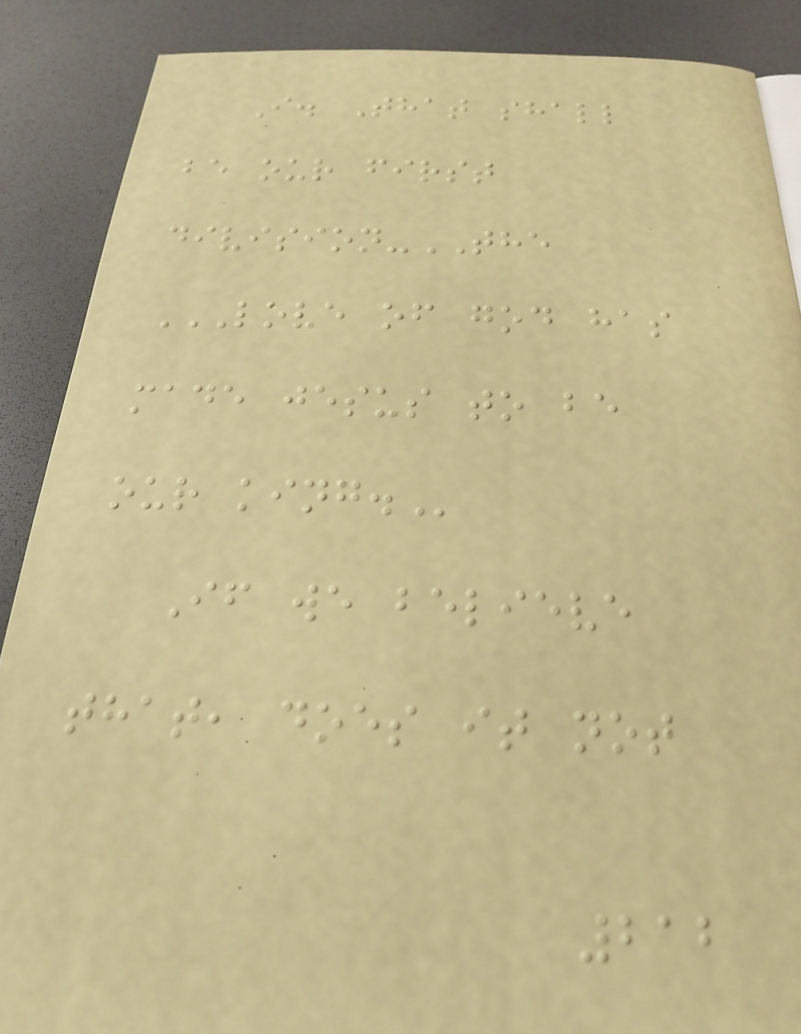I. That shall
be our first
division-THE
LOVE OF GOD HAS
MADE JESUS TO BE
OUR KING.
If we believe
that, does it not
212
